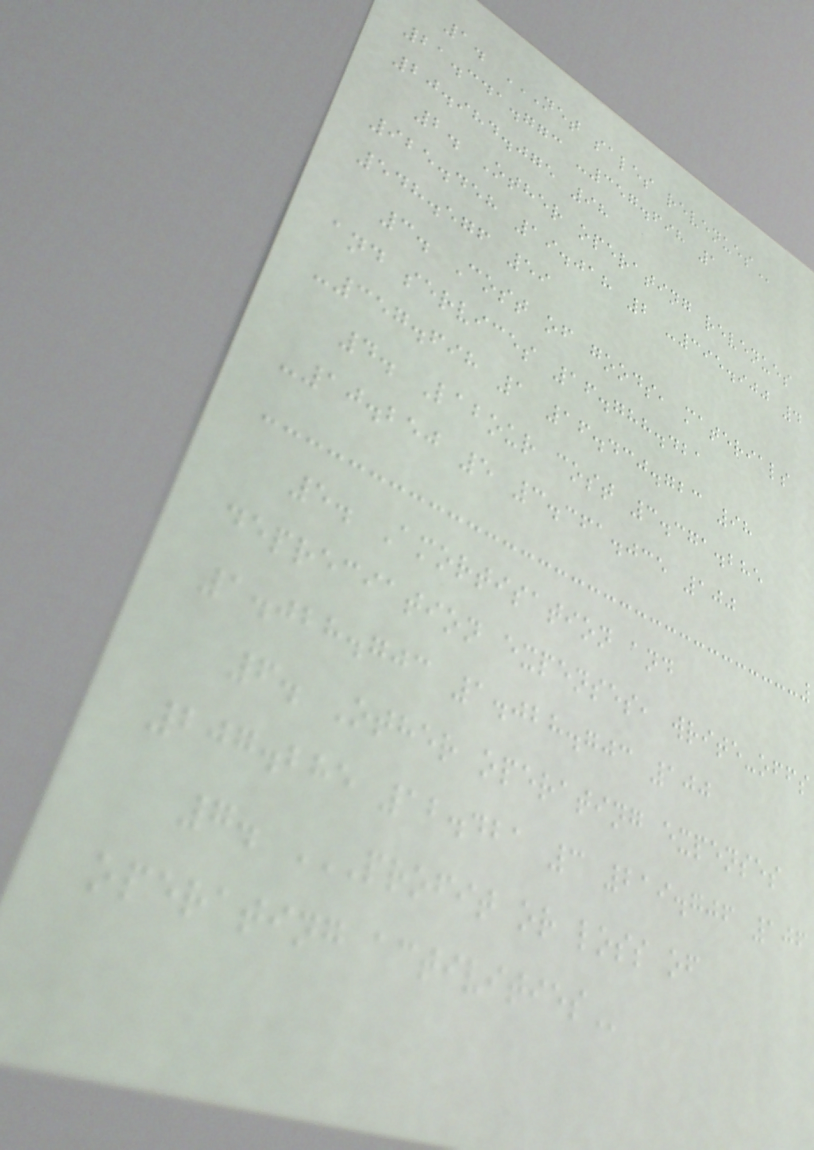1. NET SALES REVENUES
21.341.773 -357.698 1
20.984.075 98
2. Other operating revenues
925.458 19.018 2 -395.900 4
548.576 59
3. Cost of goods, materials
and services 16.788.421
-357.698 1 16.430.723 98
4. Labour cost 3.371.285
-10.250 5 3.361.035 100
5. Amortisation and
depreciation expenses, write-offs
1.028.703 1.028.703 100
6. Other operating expenses
207.285 12.421 3 219.706 106
7. PROFIT OR LOSS OF
OPERATING ACTIVITIES
